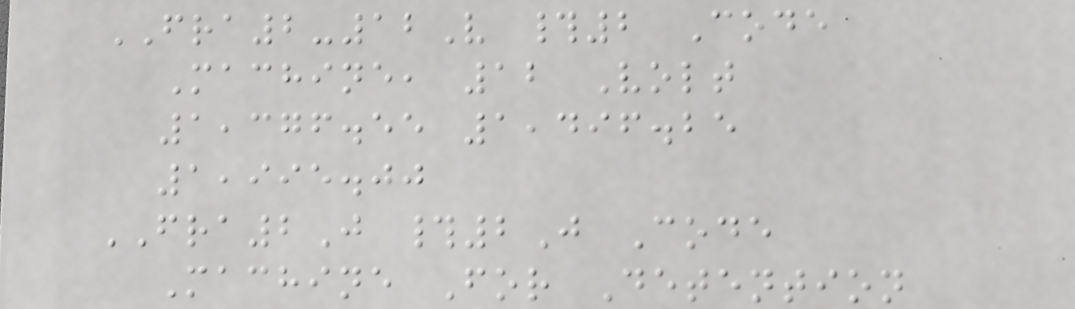FRA2-12V #2 Code
Machine, 12 Volt
1,376.55 1,496.25
1,995.00
FRA2J #2J Code
Machine For Detention
